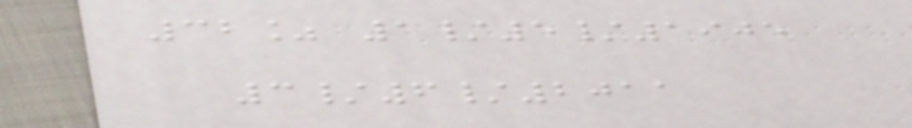32% 1/5/1905
3/6/2011
